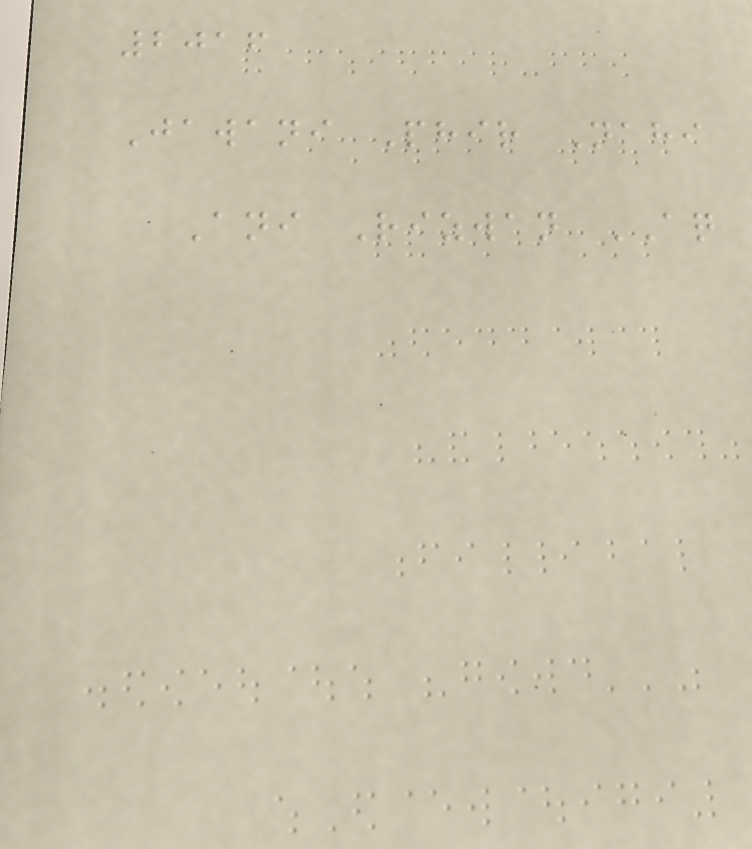2016
Jawani Phir Nahi
Ani Rizwan AQ
